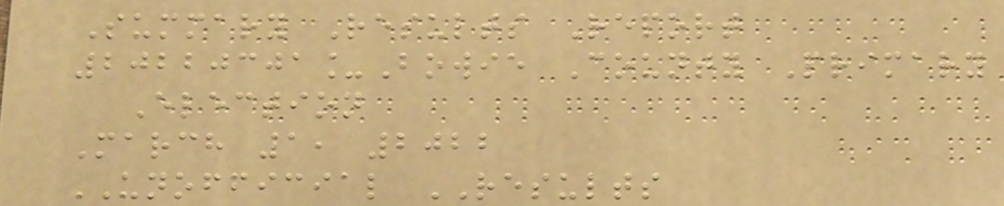Summary Results Report
20220301_Bowie County Primary
Election
March 1, 2022
UNOFFICIAL RESULTS
